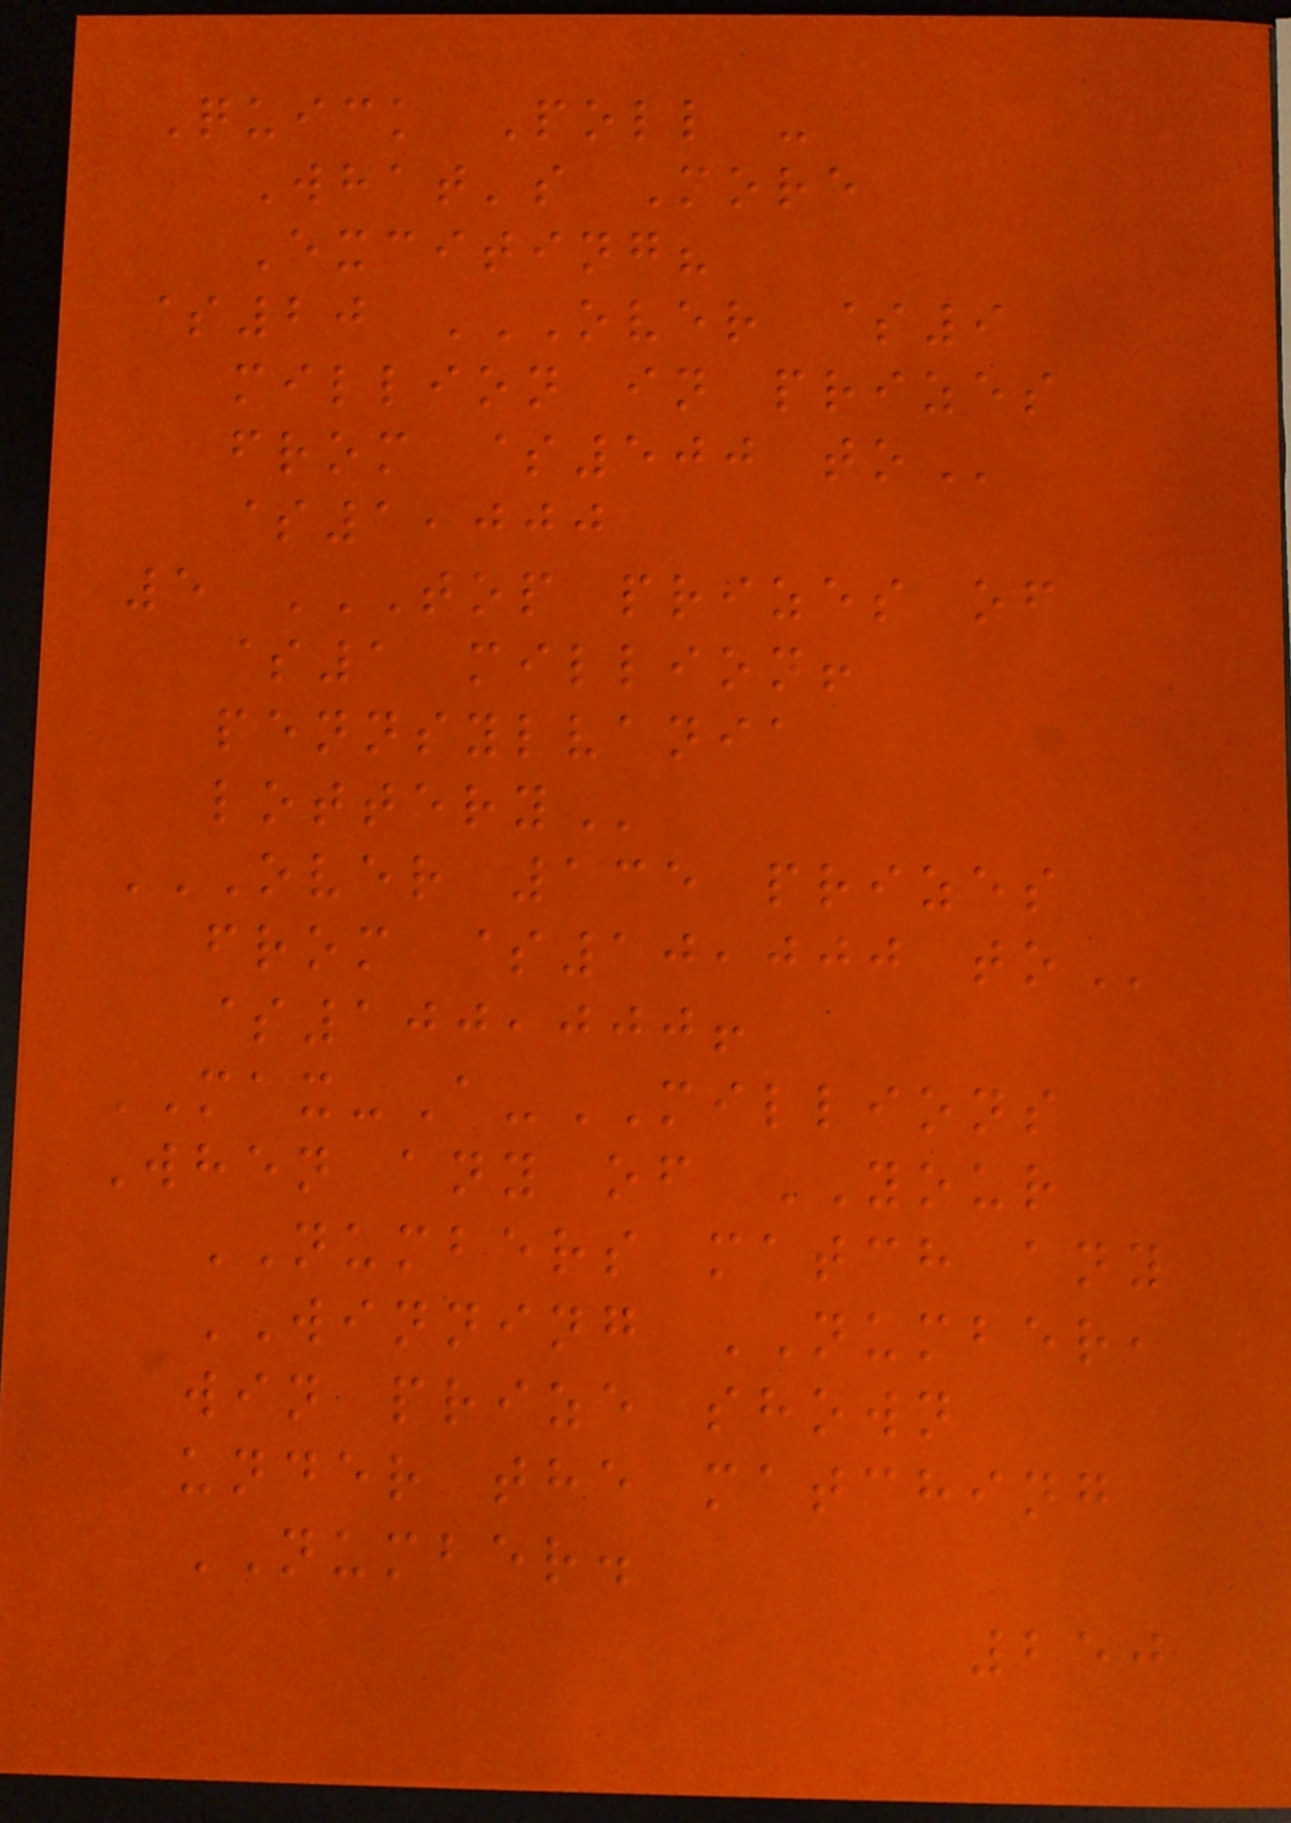Quick Poll -
What's More
Exciting?
$20 OVER $9
MILLION IN PRIZES
FROM $500 TO
$1,000
5 TOP PRIZES OF
$1 MILLION!
PENNSYLVANIA
LOTTERY
OVER 135 PRIZES
FROM $10,000 TO
$100,000!
MAX-A-MILLIONS
When any of YOUR
NUMBERS match any
WINNING NUMBER,
win prize shown
under the matching
NUMBER.
250
